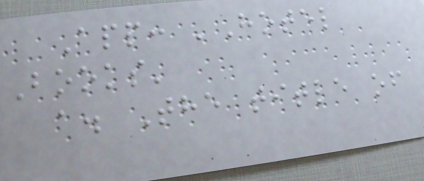App: 'Hotel
Books'
a. The title of
